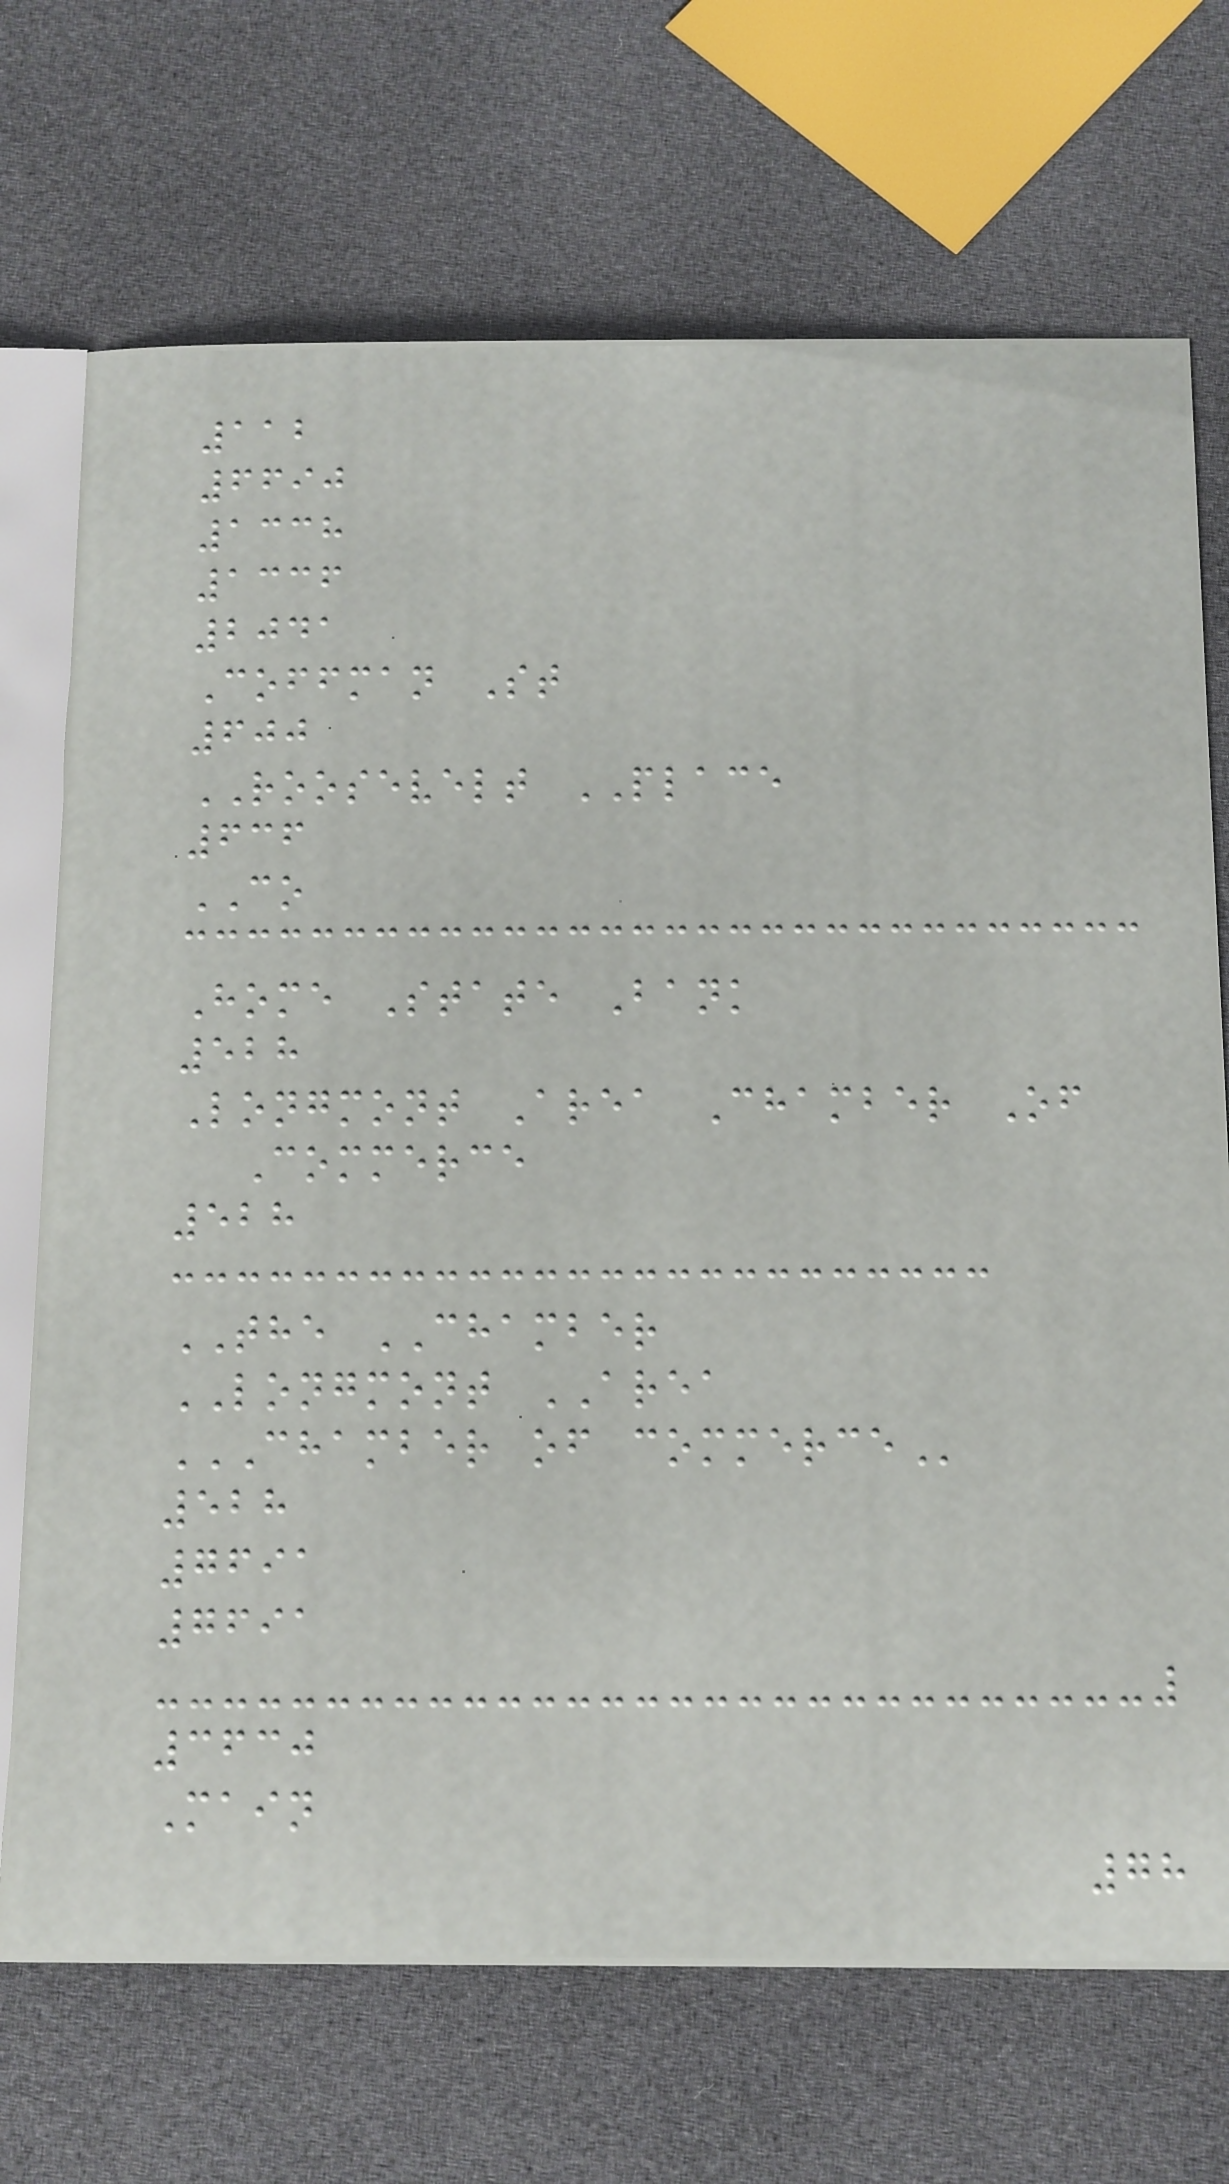112
6690
1338
1336
2041
Coffman St
600
ROOSEVELT PLACE
636
CO
Home State Bank
528
Longmont Area Chamber Of
Commerce
528
THE CHAMBER
LONGMONT AREA
CHAMBER OF COMMERCE
528
7691
7691
3630
Main
78
